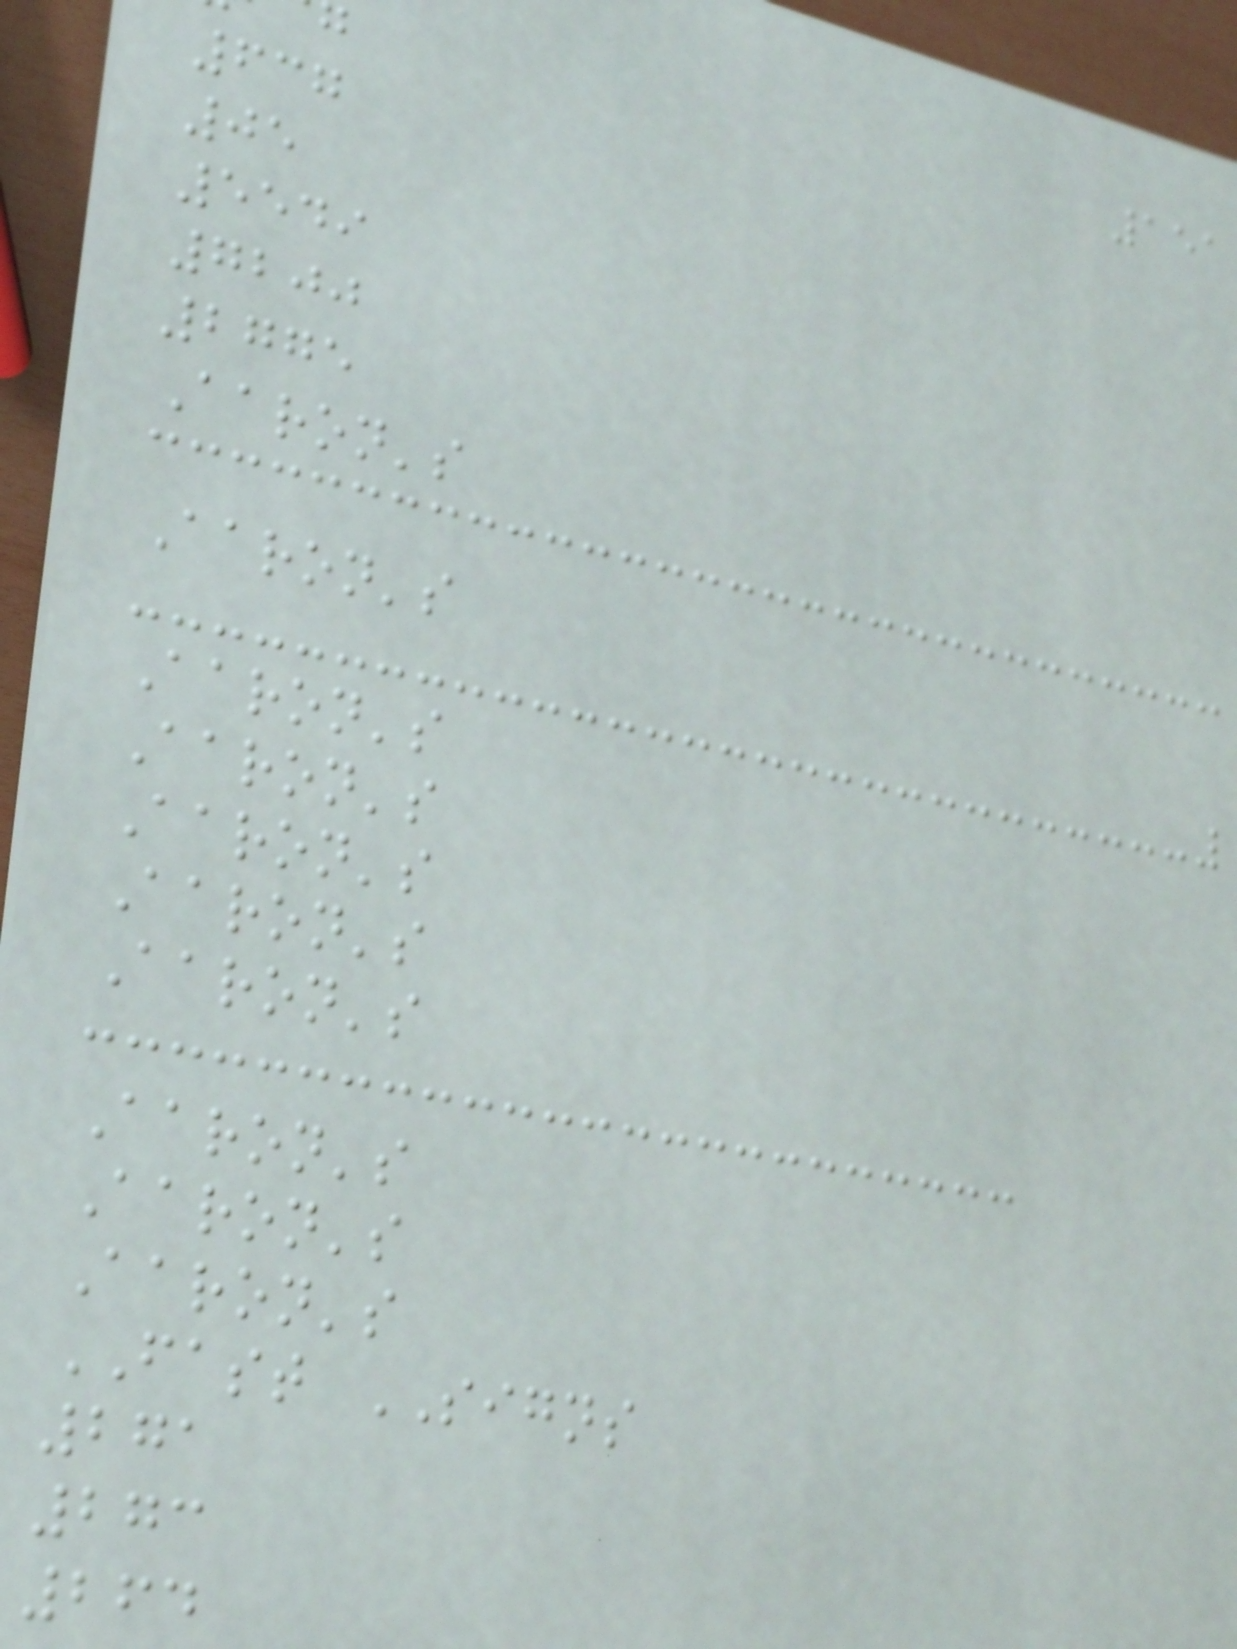151
637
05
5549
7200
2775
Aaron's
Aaron's
Aaron's
Aaron's
Aaron's
Aaron's
Aaron's
Aaron's
Aaron's
Aaron's
FAST SIGNS
271
273
264
